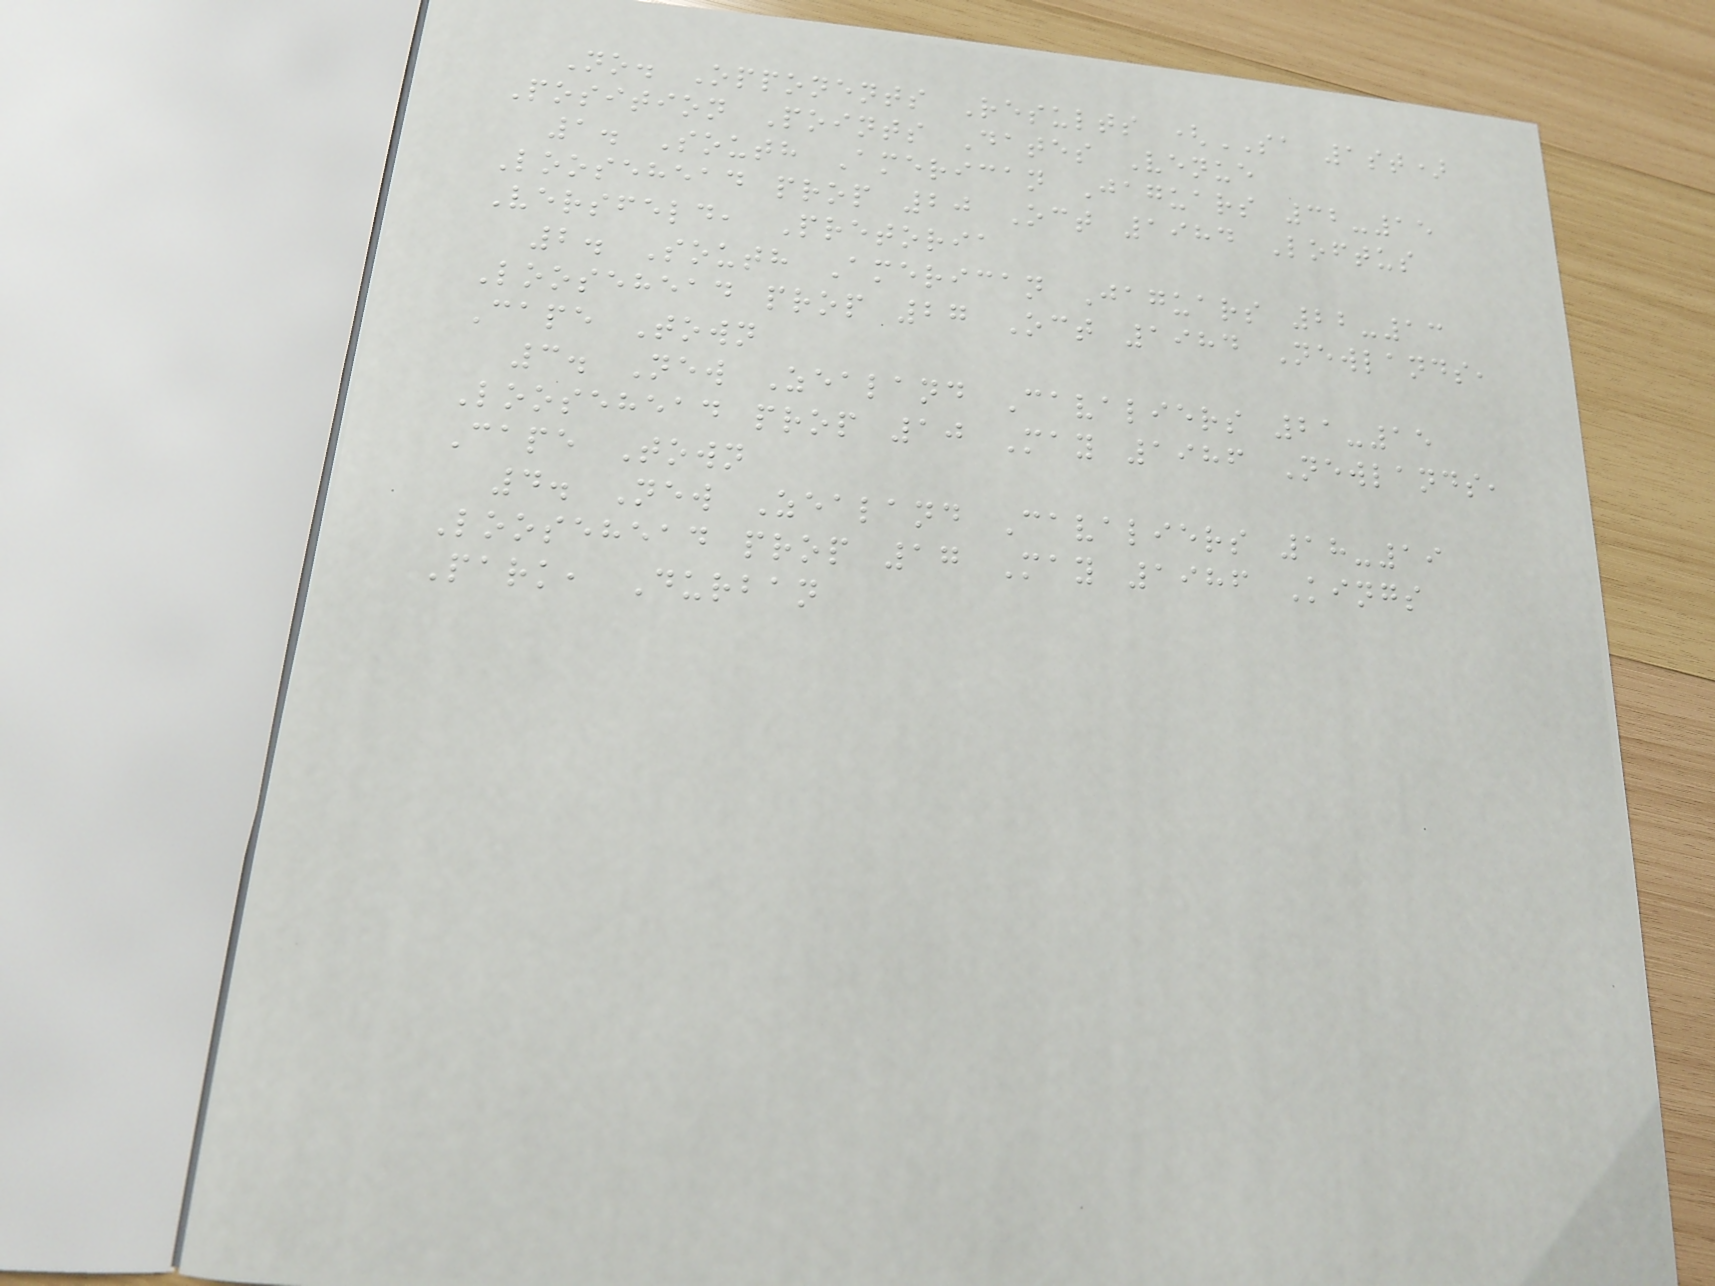No. Opponents Results (SA 1st)
Position Points Dates Venue
1. South American Jaguars 32-15
Loosehead prop 20 Oct 1984 Loftus
Versfeld, Pretoria
2. South American Jaguars 22-13
Loosehead prop 27 Oct 1984 Newlands,
Cape Town
3. New Zealand Cavaliers 21-15
Loosehead prop 10 May 1986 Newlands,
Cape Town
4. New Zealand Cavaliers 18-19
Loosehead prop 17 May 1986 Kings
Park, Durban
